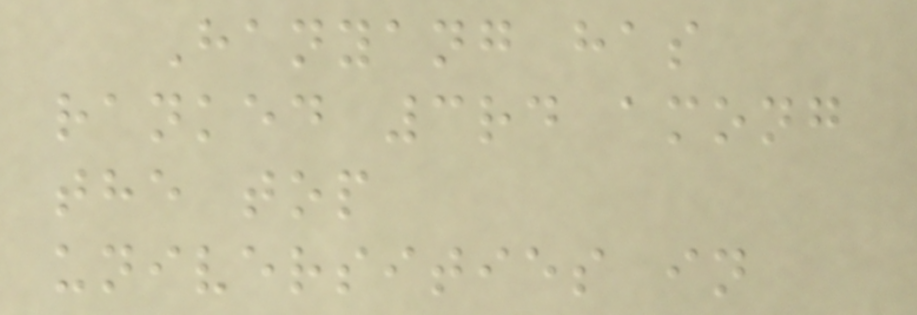Hanyang has
ranked 3rd among
the top
universities in
